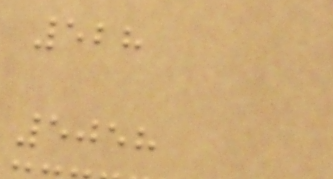528
5058
